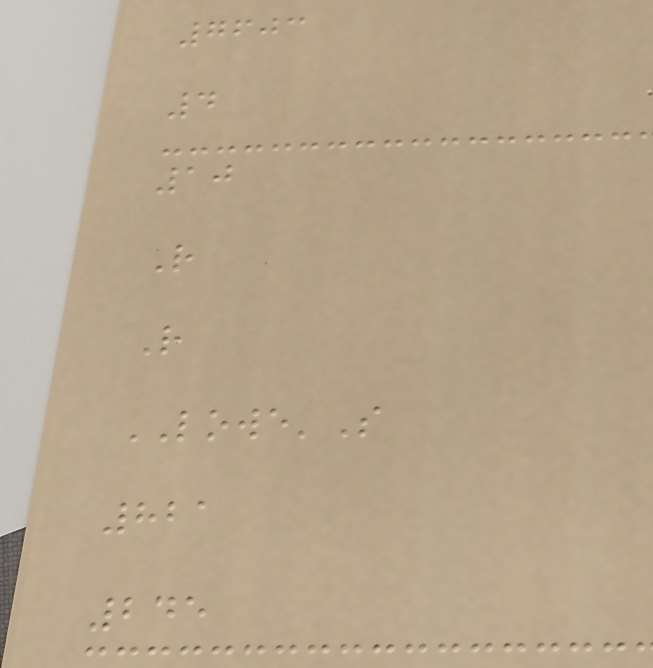7603
4
10
R
R
LOWE'S
821
245
